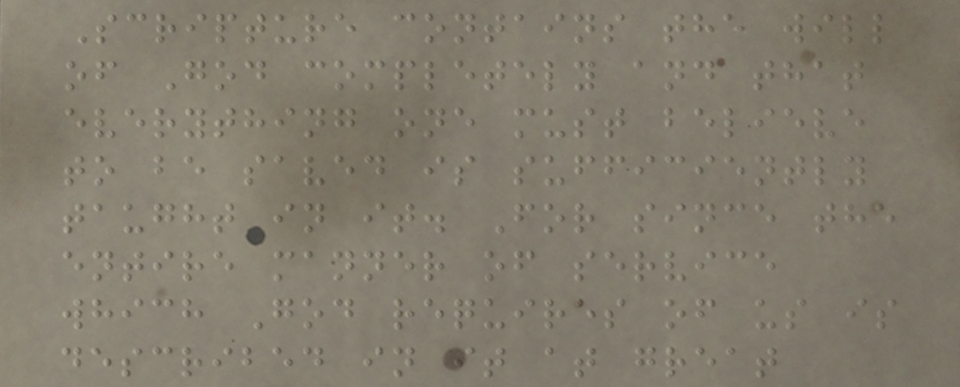Scripture contains the will
of God completely and that
everything one must believe
to be saved is sufficiently
taught in it. For since the
entire manner of service
which God requires of us is
described in it at great
